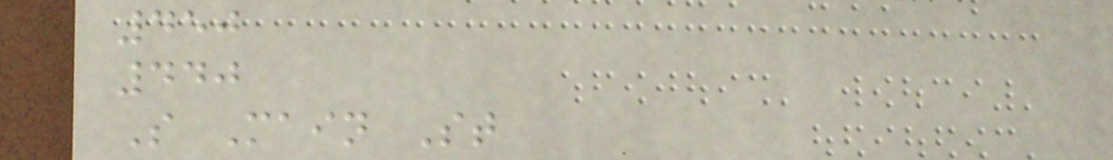450
440
S Main St
